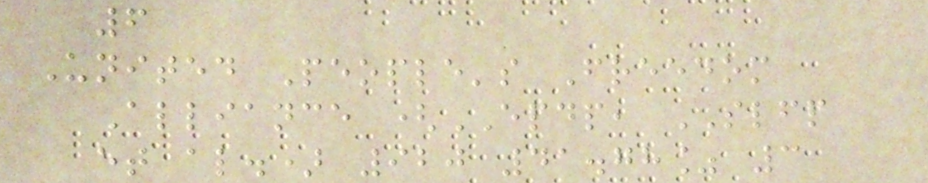6
United People's Freedom
Alliance (EPDP, SLFP
et al.) 920 41.78% 3
